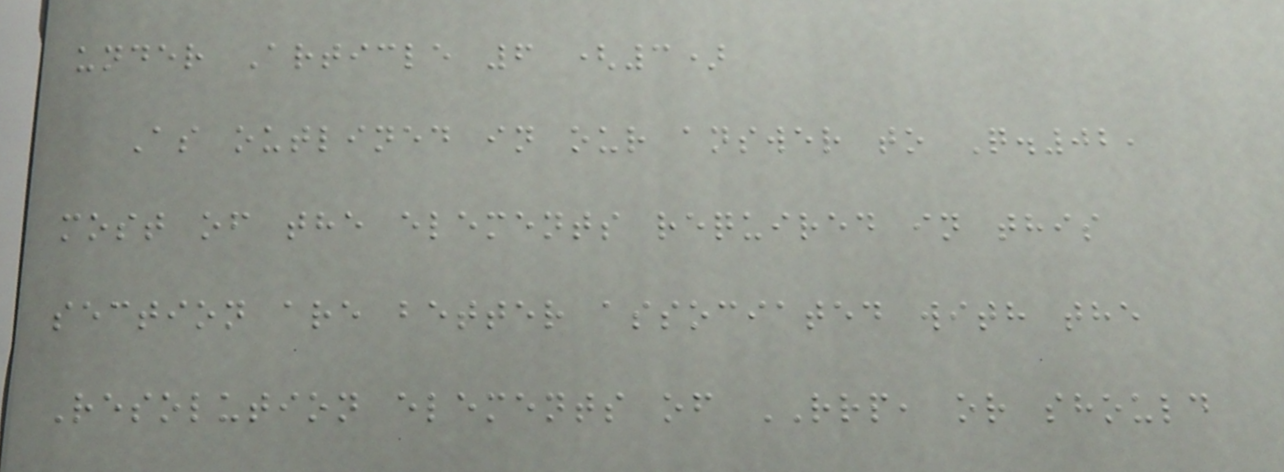under Article 6 (3)
As outlined in our answer to Q.02,
most of the elements required in this
section are better associated with the
Resolution elements of RRP, or should
